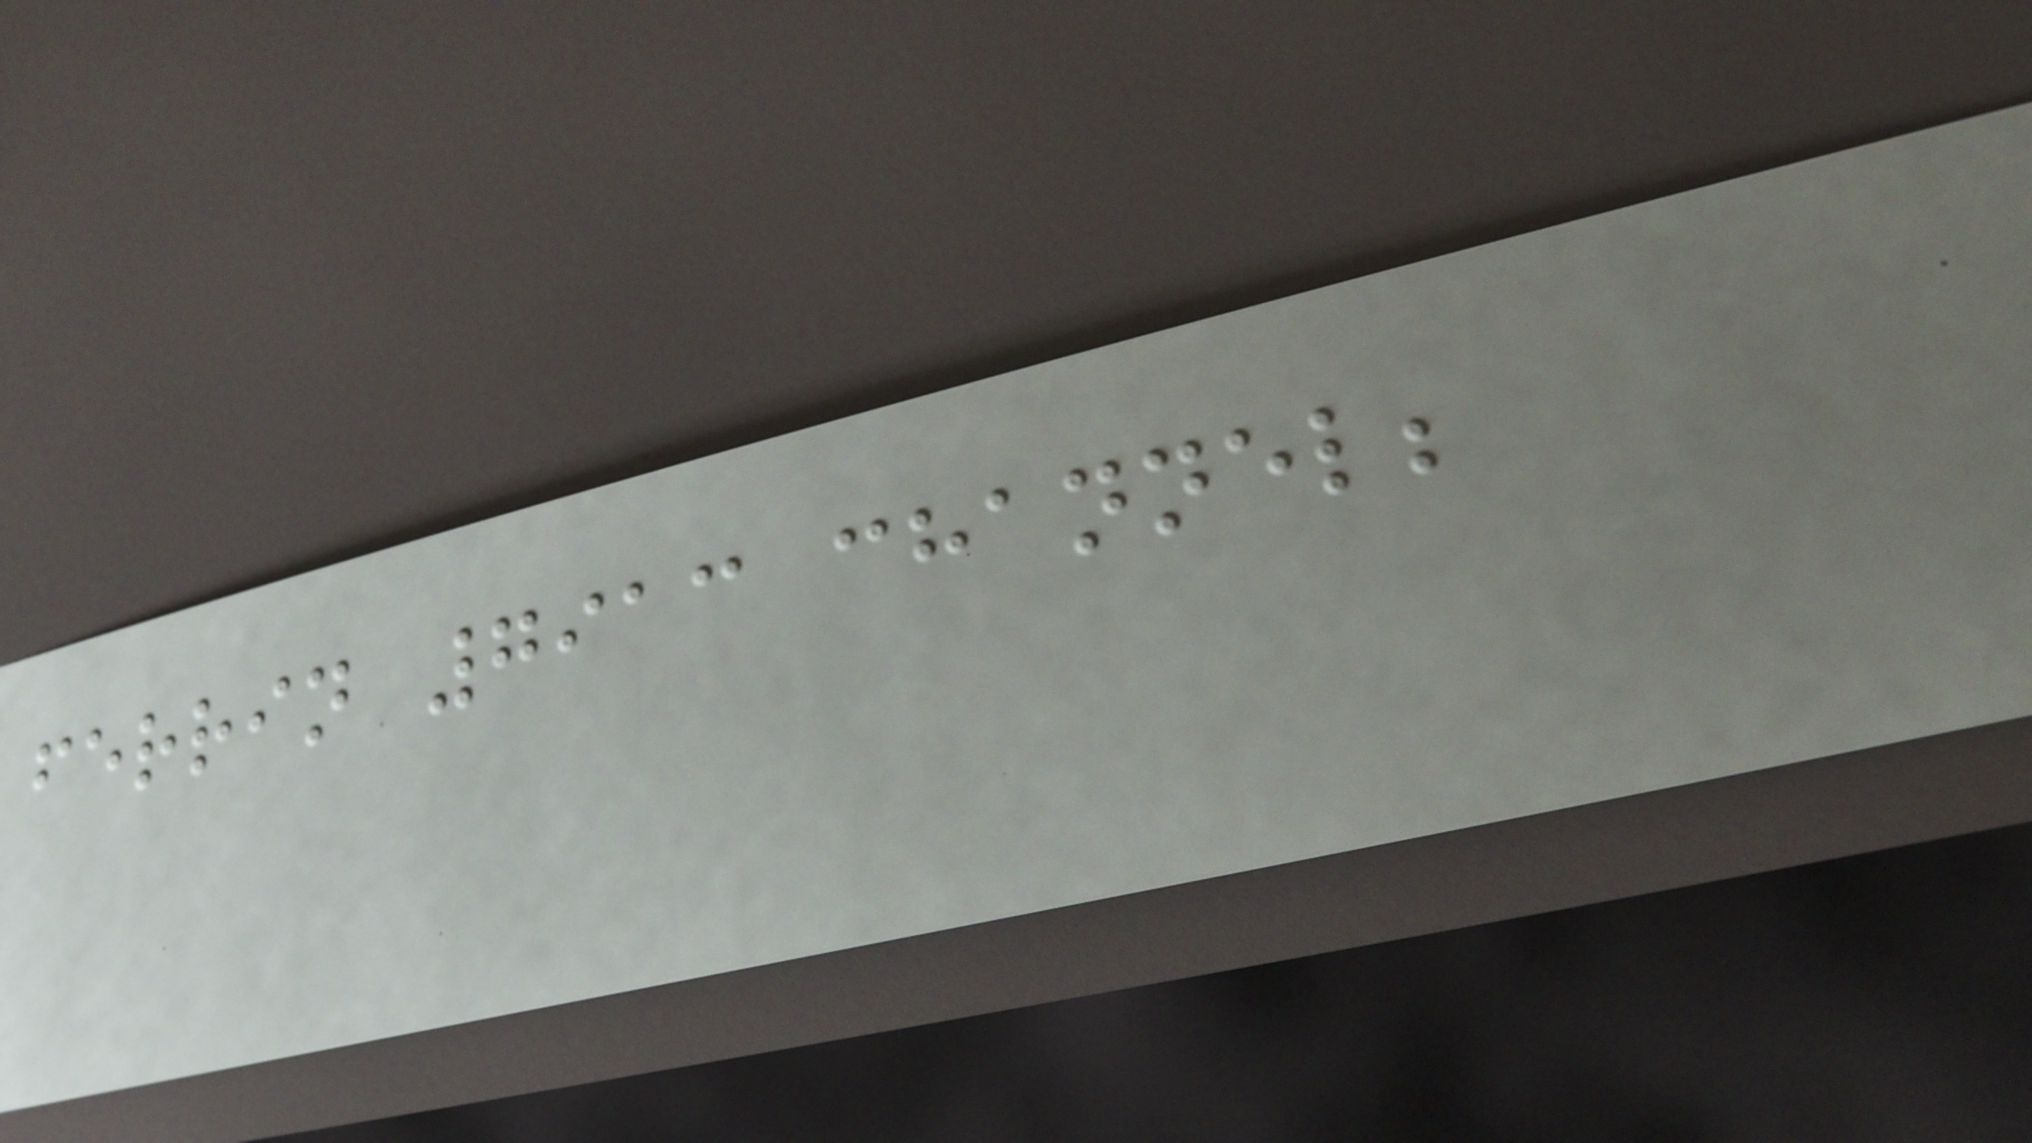ferrin 7913 channel;
